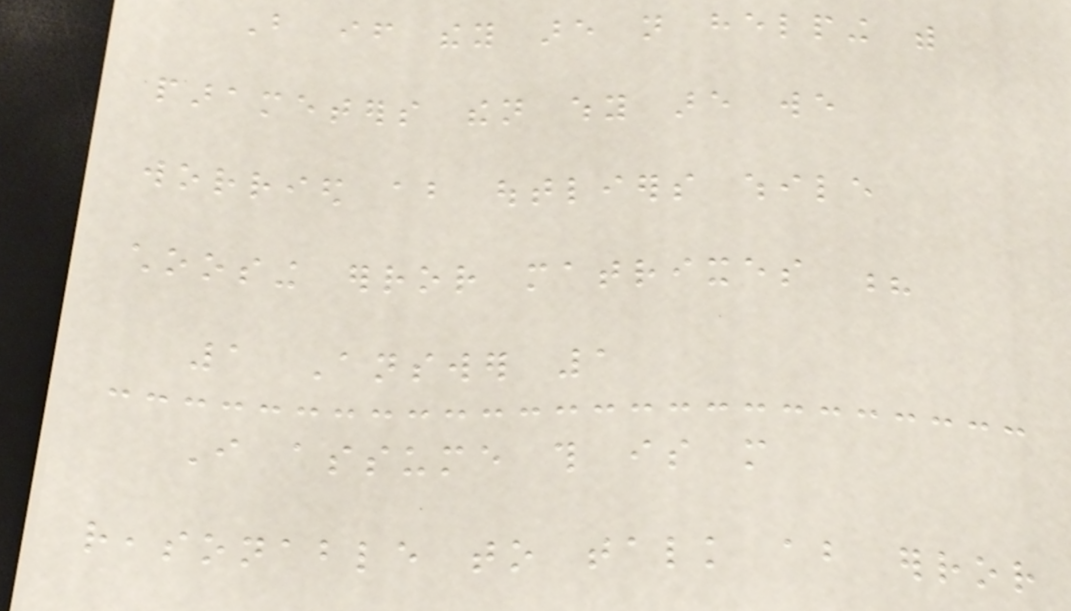But if they are not helping with
parameters then why are we
worried about outliers while
choosing error matrixes ?
1 Answer 1
I assume this is more
reasonable to talk about error
